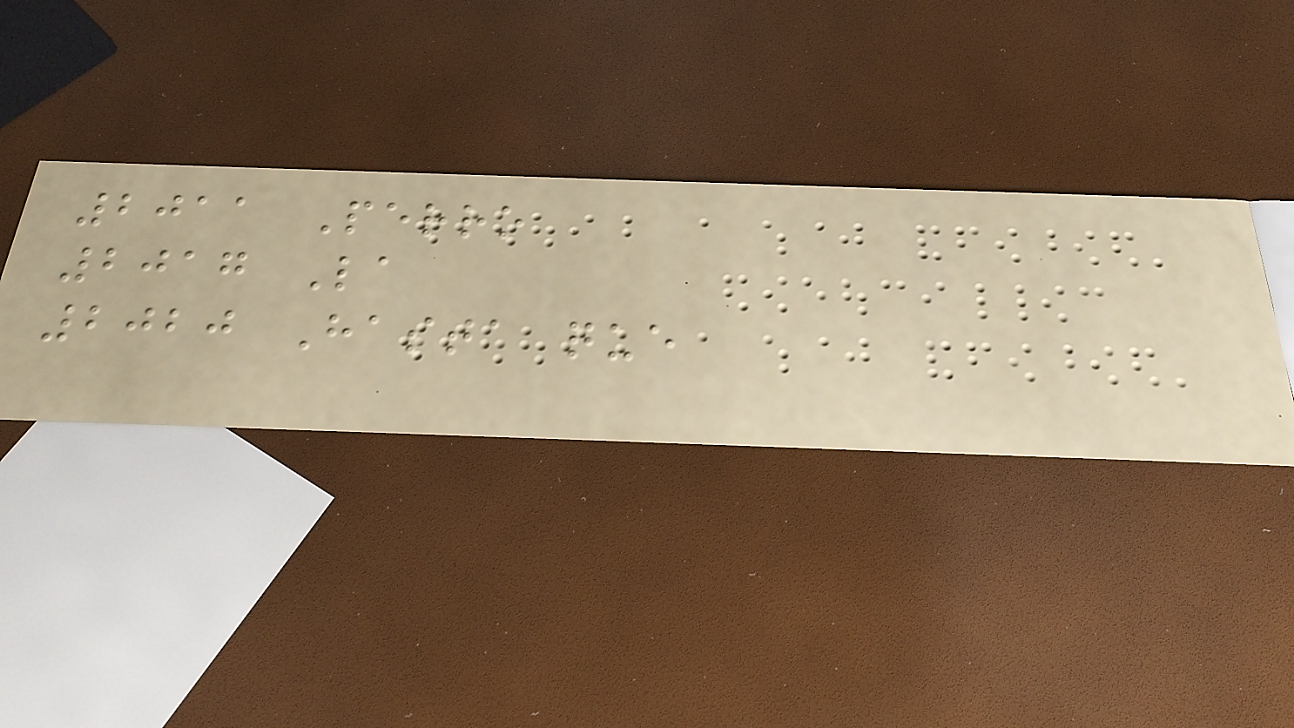2011 Perro
2017 La
2020 Hasta que
